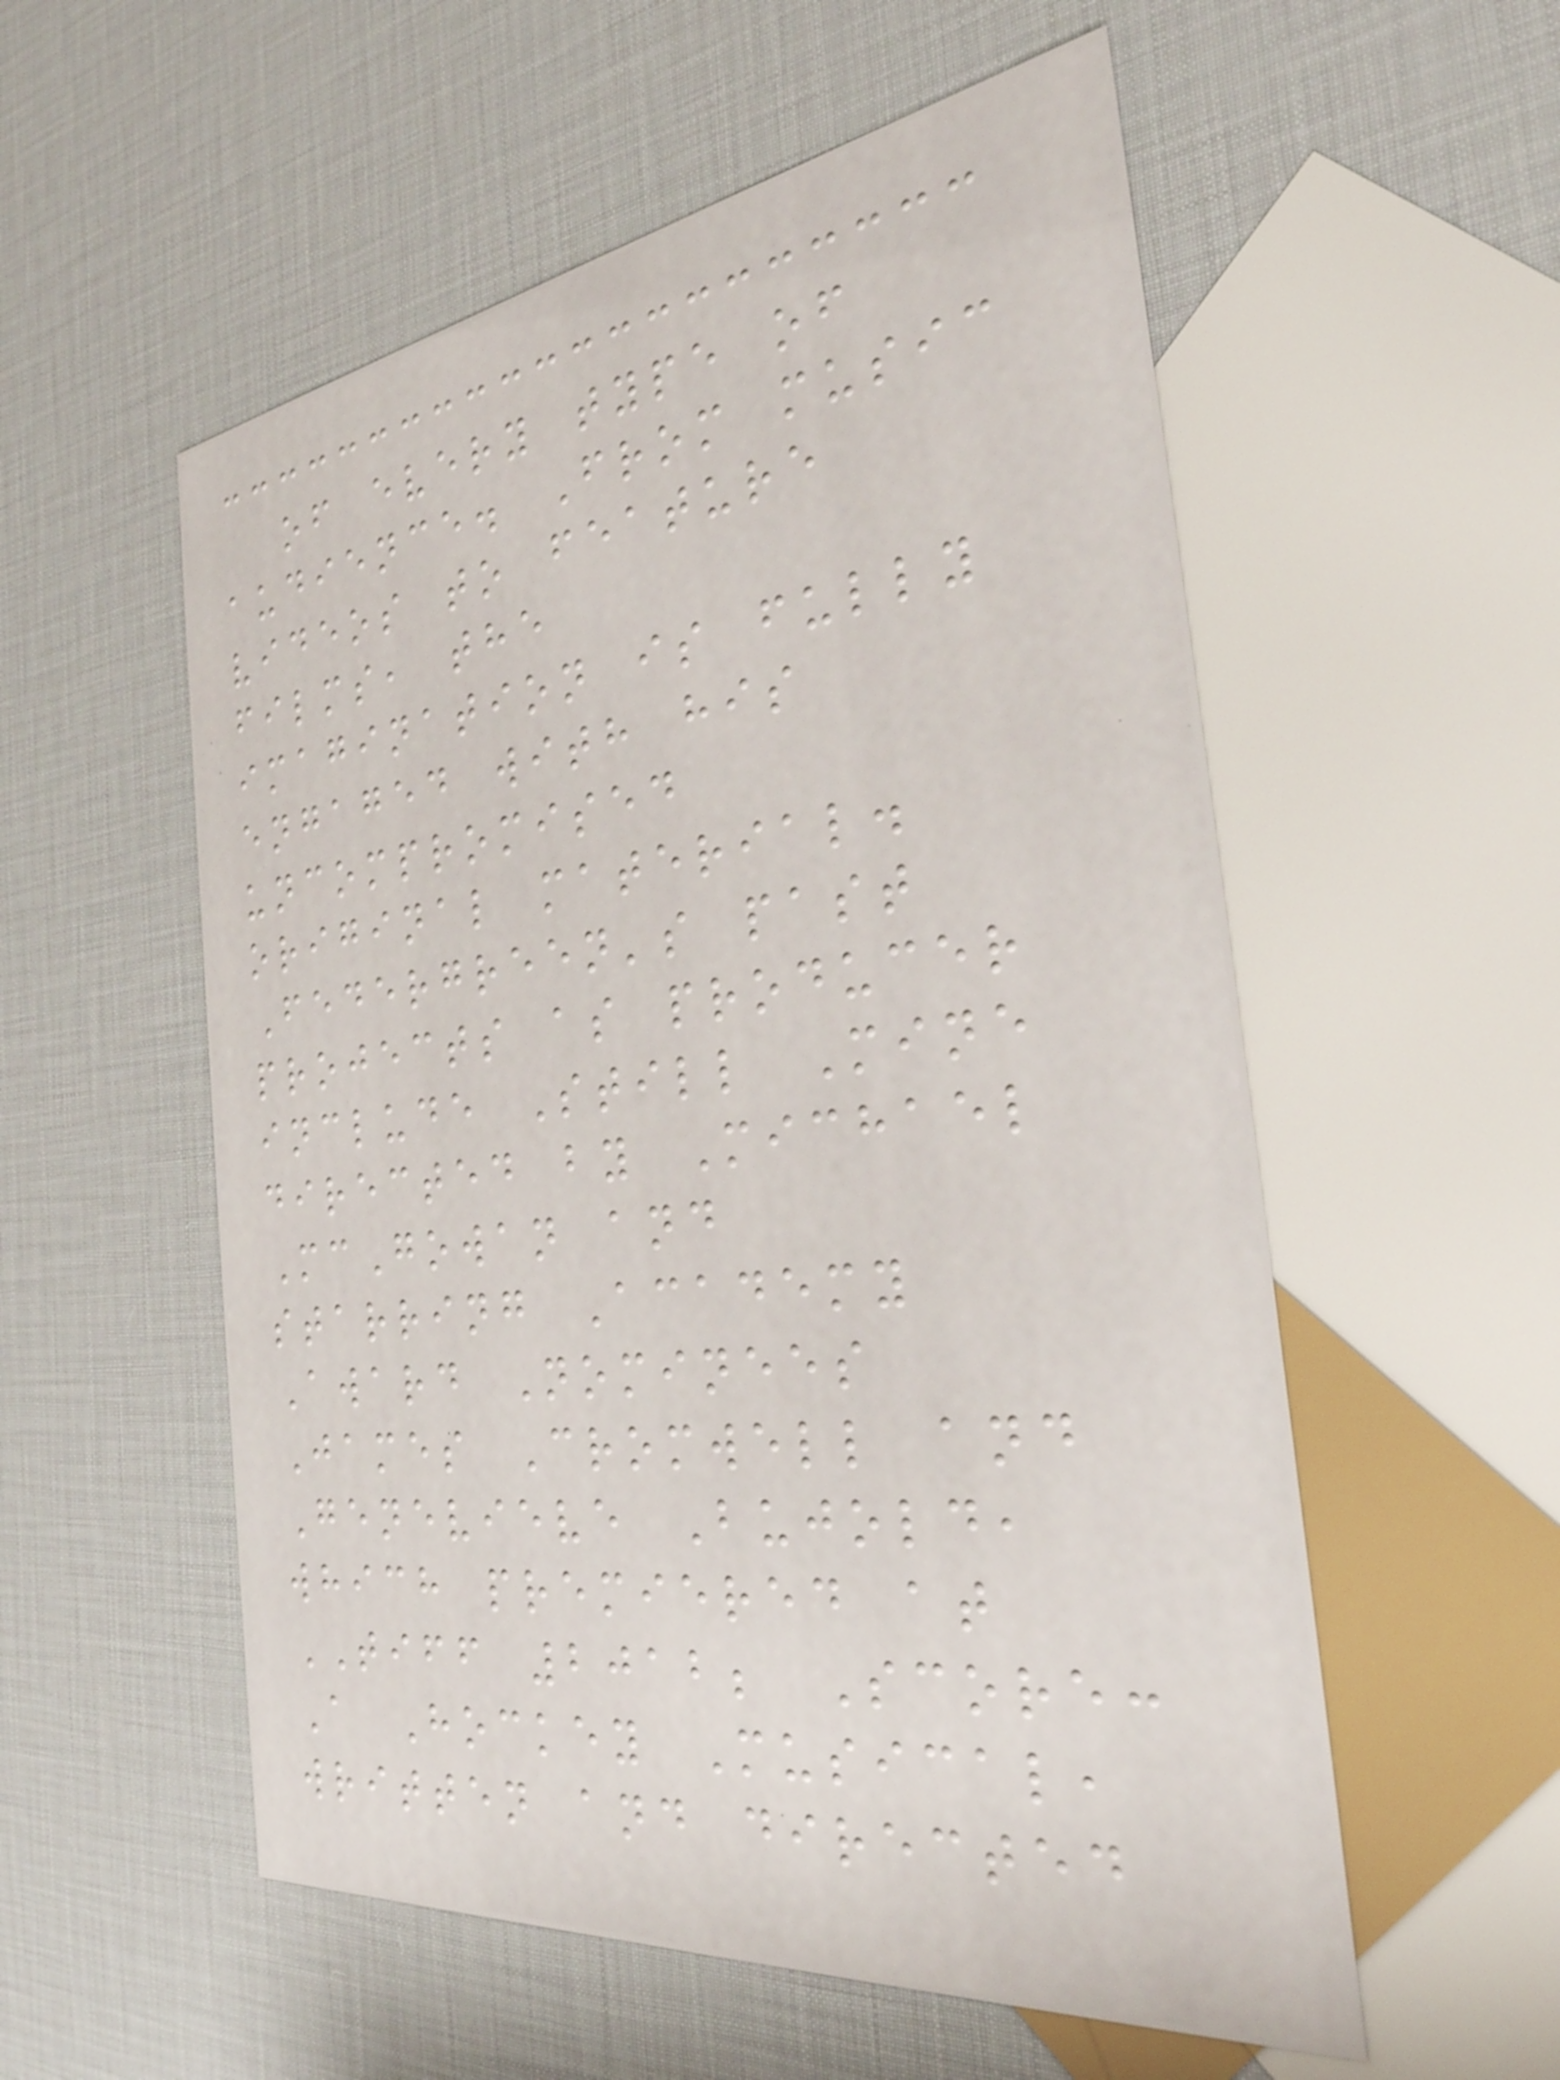of every type of
audience. From music
videos to feature
films, the
imagination is fully
engaged with his
uncompromised
original material.
Federgreen's past
projects as producer
include Still Mine
directed by Michael
McGowan and
starring Academy
Award Nominees
James Cromwell and
Genevieve Bujold,
which premiered at
TIFF 2012; Score:
A Hockey Musical,
written and directed
